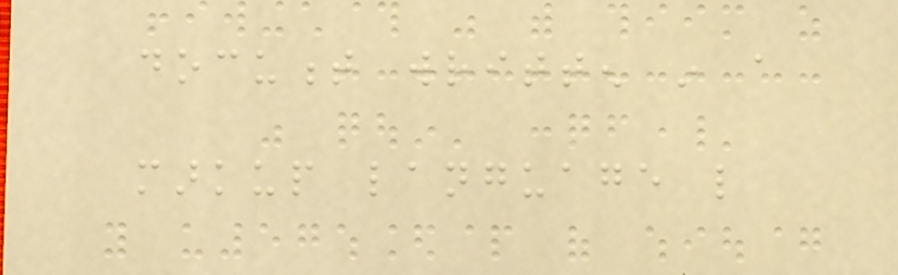document written in a
markup language like
